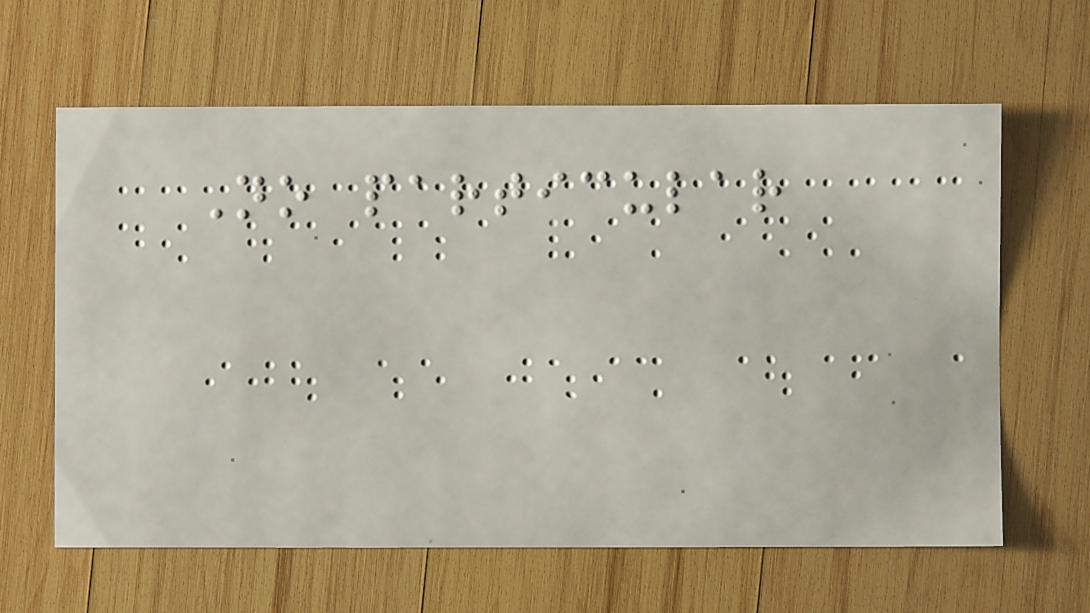No particular
